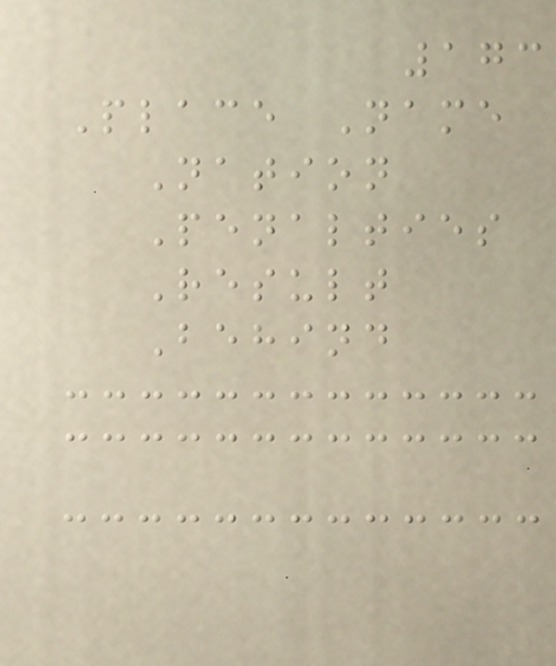173
Place Name
Nation
Penalties
Result
Behind
